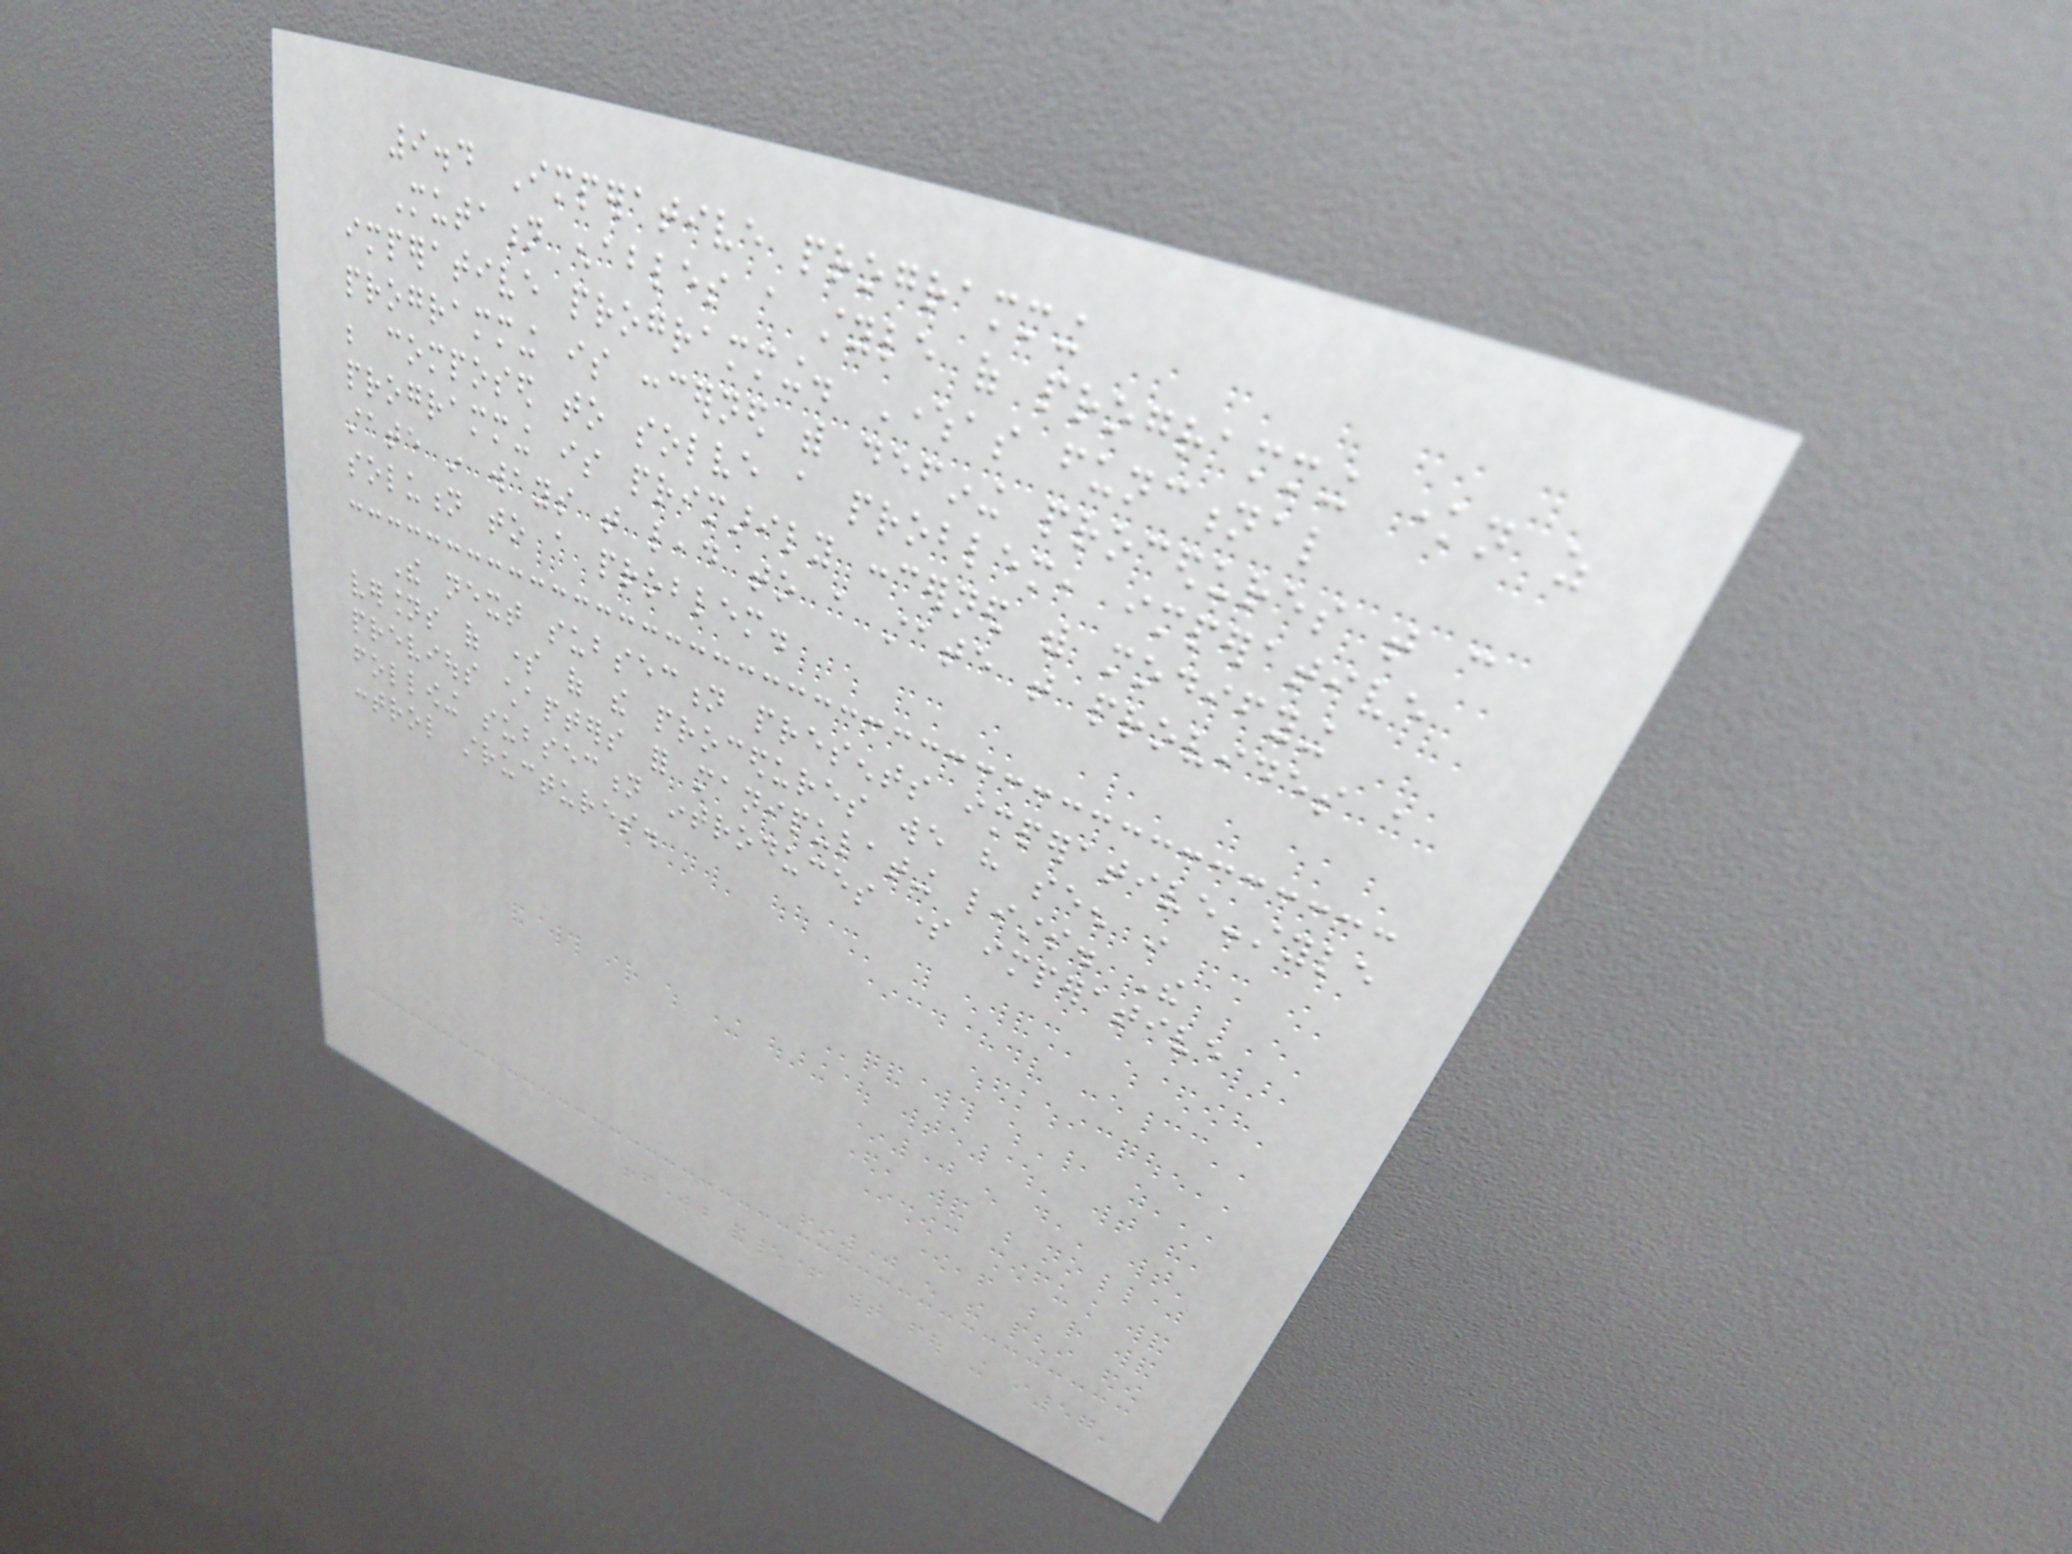9.4 Imperative programming
Mutation enables a style of programming known as
imperative programming. Whereas functional
programming is concerned with defining procedures that can
be composed to solve a problem, imperative
programming is primarily concerned with modifying
state in ways that lead to a state that provides a
solution to a problem.
The next subsection presents imperative-style
versions of some of the procedures we have seen in
previous chapters for manipulating lists. The
following subsection introduces some imperative
control structures.
